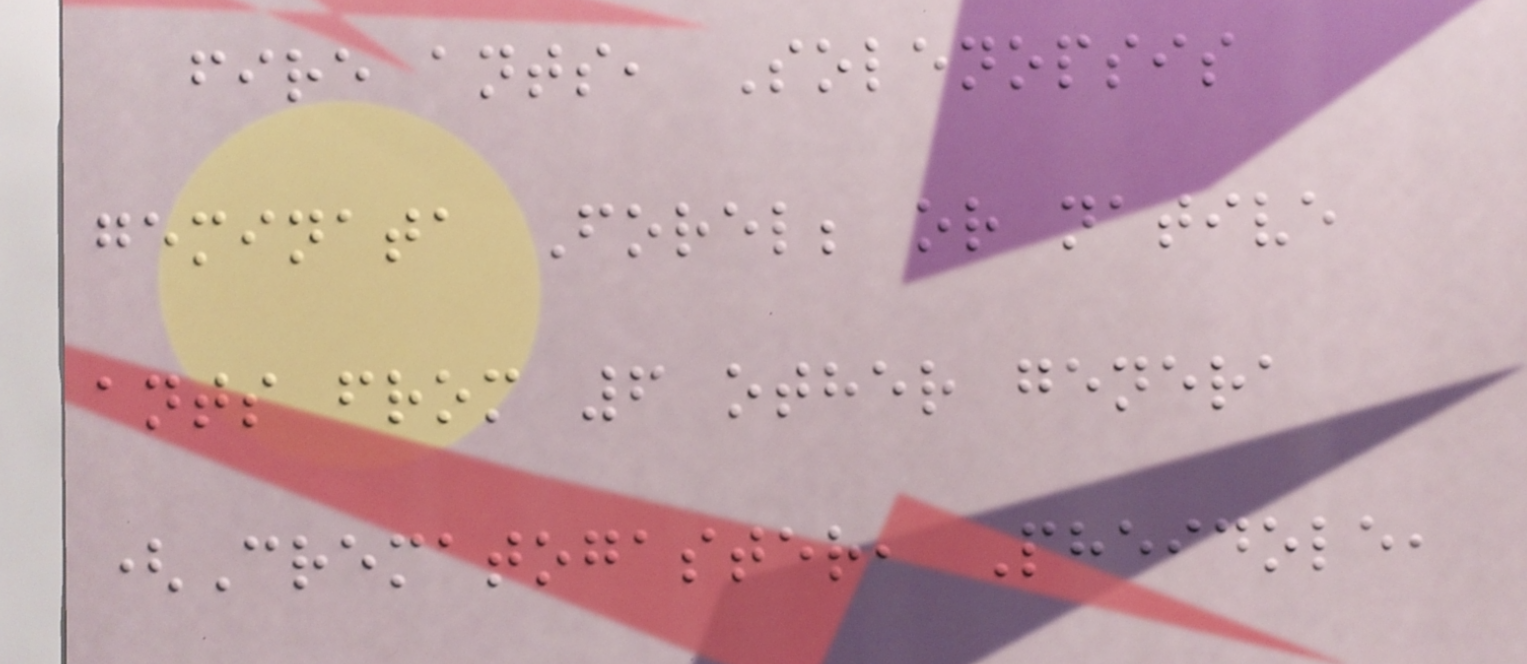fire ants, Solenopsis
geminata Forel; or native
ants from 6 other genera
(Crematogaster, Pheidole,
